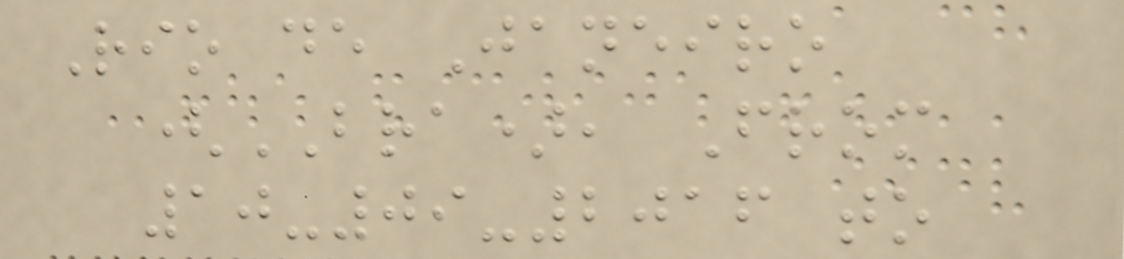Rio de Janeiro
(BRA), From
10-09-2016 to
